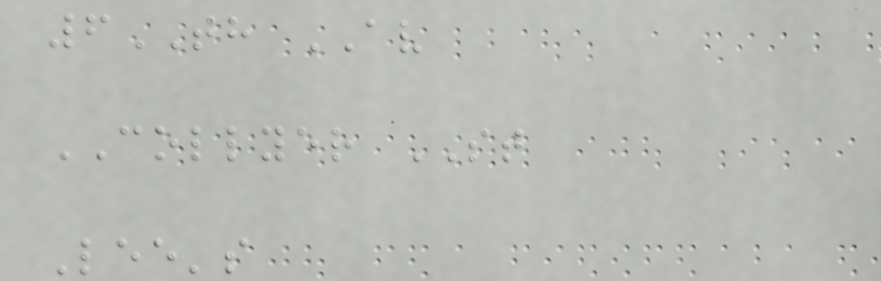6TH AV
COLLYER ST
Lee's
